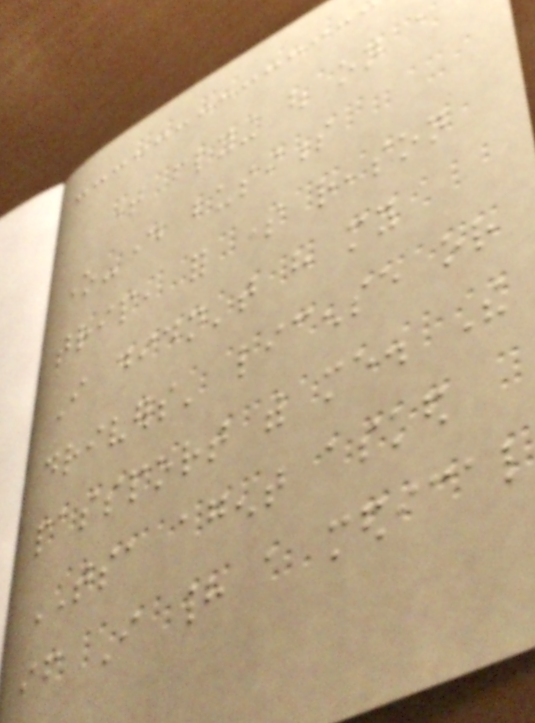time flying out on a
one-day business
trip, for some reason
I didn't have my
drivers' license or
passport with me. The
TSA agent asked
if I had a medical
